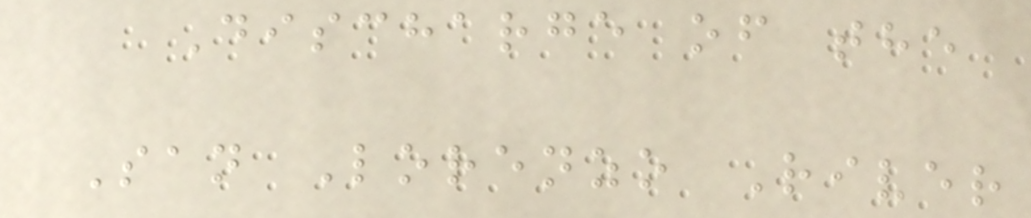Discharge of the
San Lorenzo River
